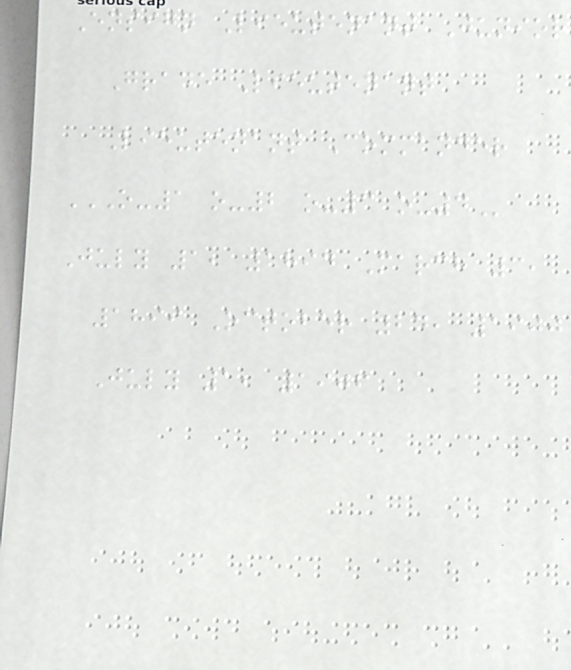Ensign Lieutenant Junior
Grade Lieutenant
Lieutenant Commander
O-1 O-2 O-3 O-4
July 1, 1894 March 3,
1899 October 24, 1900
July 1, 1906
